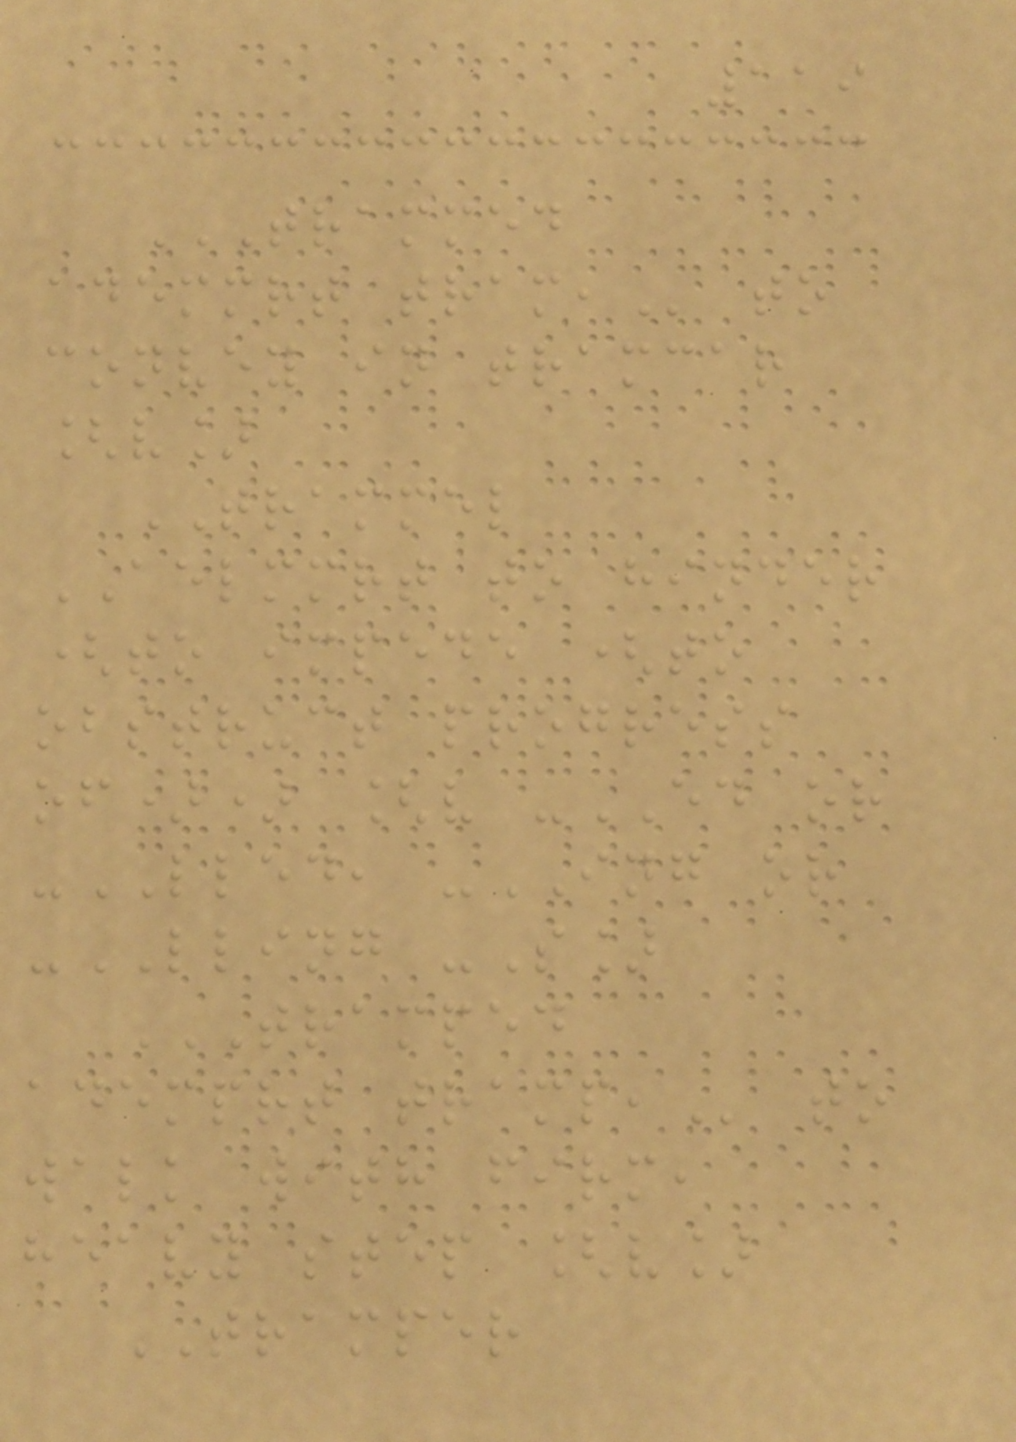119
TRAMMED
ADEMMRT TRAM, to
convey in tramcar
[v]
TRAMMEL
AELMMRT to hinder
(to impede (to
obstruct progress
of)) [v -ED or
-LLED, -ING or
-LLING -S]
TRAMPED
ADEMPRT TRAMP, to
walk with firm,
heavy step [v]
TRAMPER
